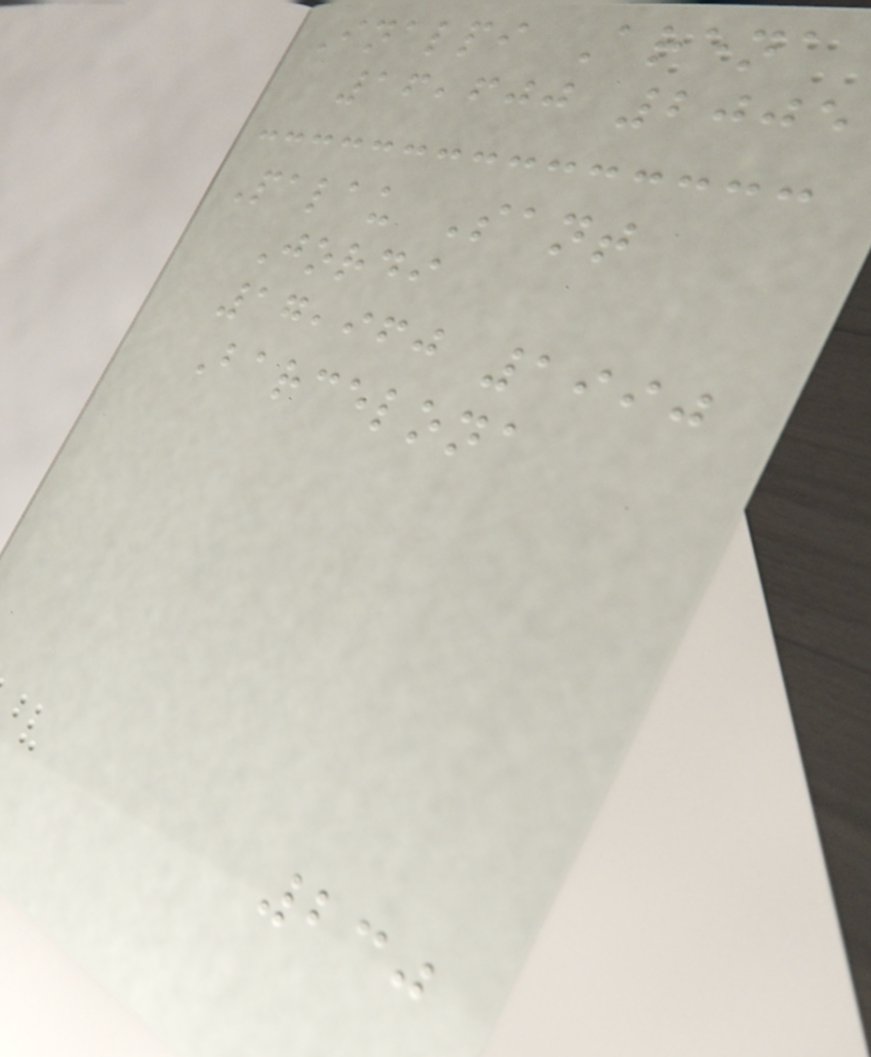Inalpi Arena
16,600 2005
Palau Sant
Jordi
17,960 1990
Barcelona
230
